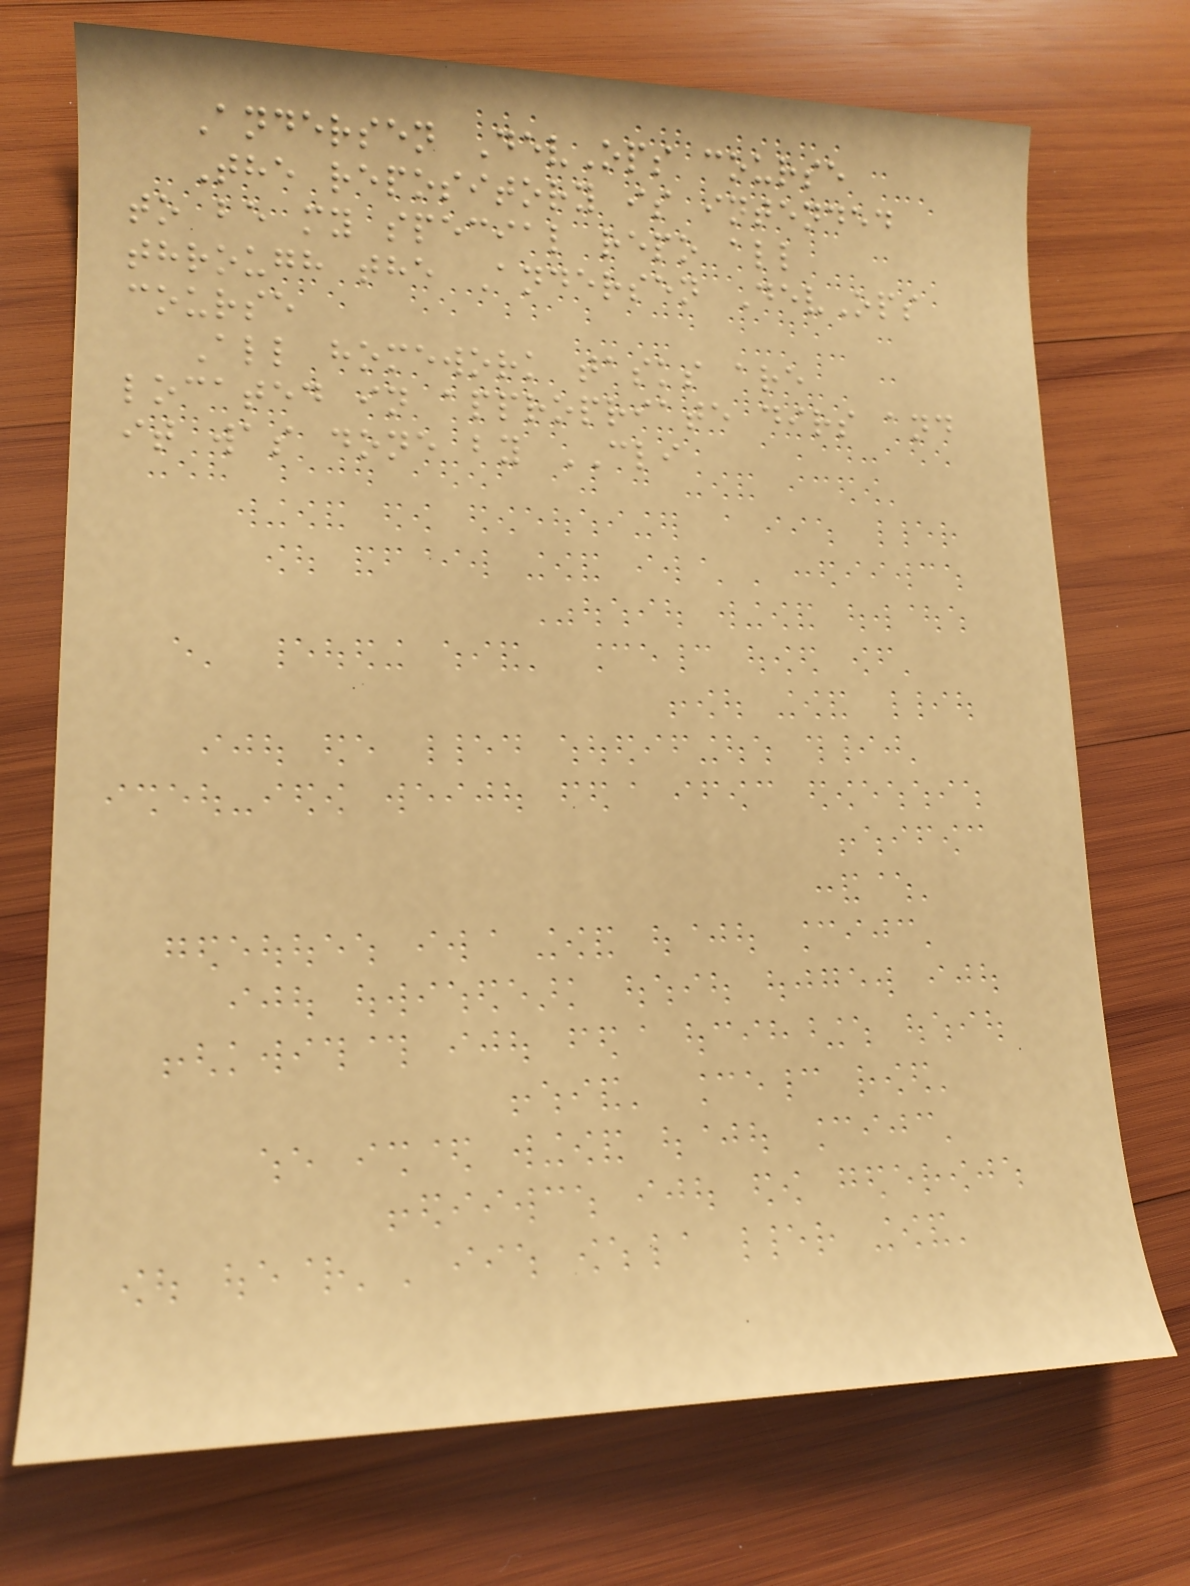Andersen DevOps course
The repository is intended
to be my special repo all
through the Andersen DevOps
course
All homework tasks are
located in appropriate dirs and
it was done by CLI
